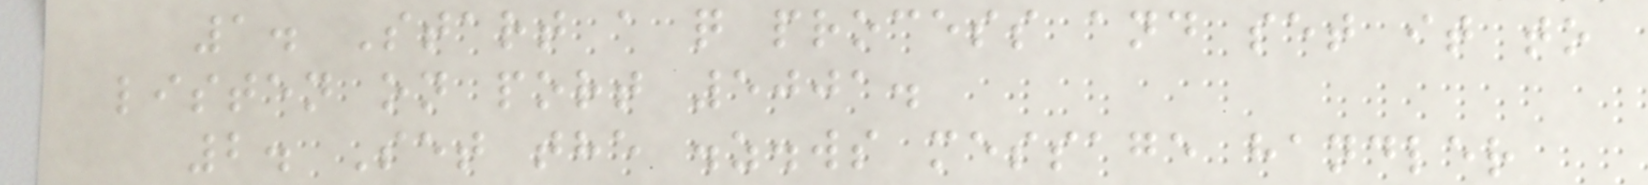1. Start a q process and set it to
listen on port 5001.
2. Set the .z.ws message handler
